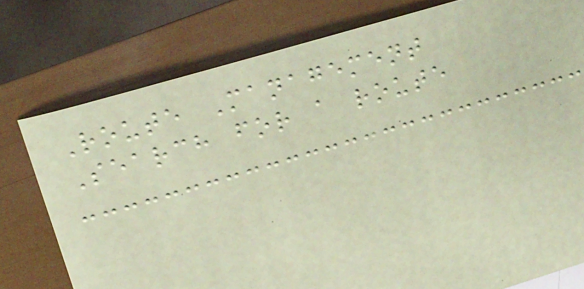Route Management
Search for a route
